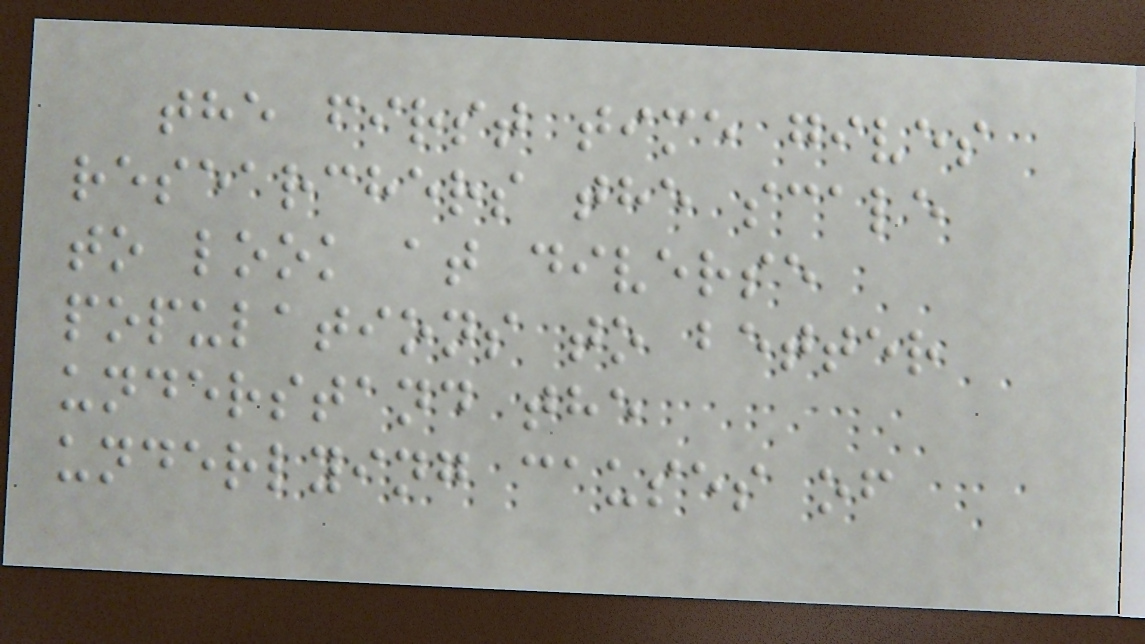the first time gives
researchers the scale
to look at diverse
populations to better
understand the
underlying causes of
